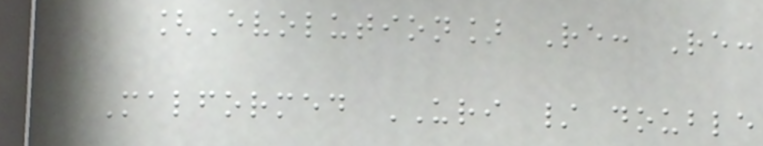[Evolution] Re: Re:
Malformed URI / double
